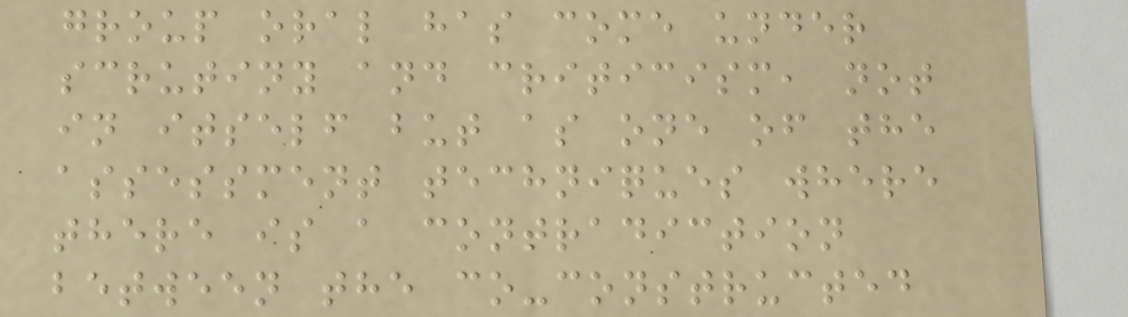group oral has come under
scrutiny and criticism, not
in itself but as one of the
assessment techniques where
there is a contradiction
between the co-constructed
